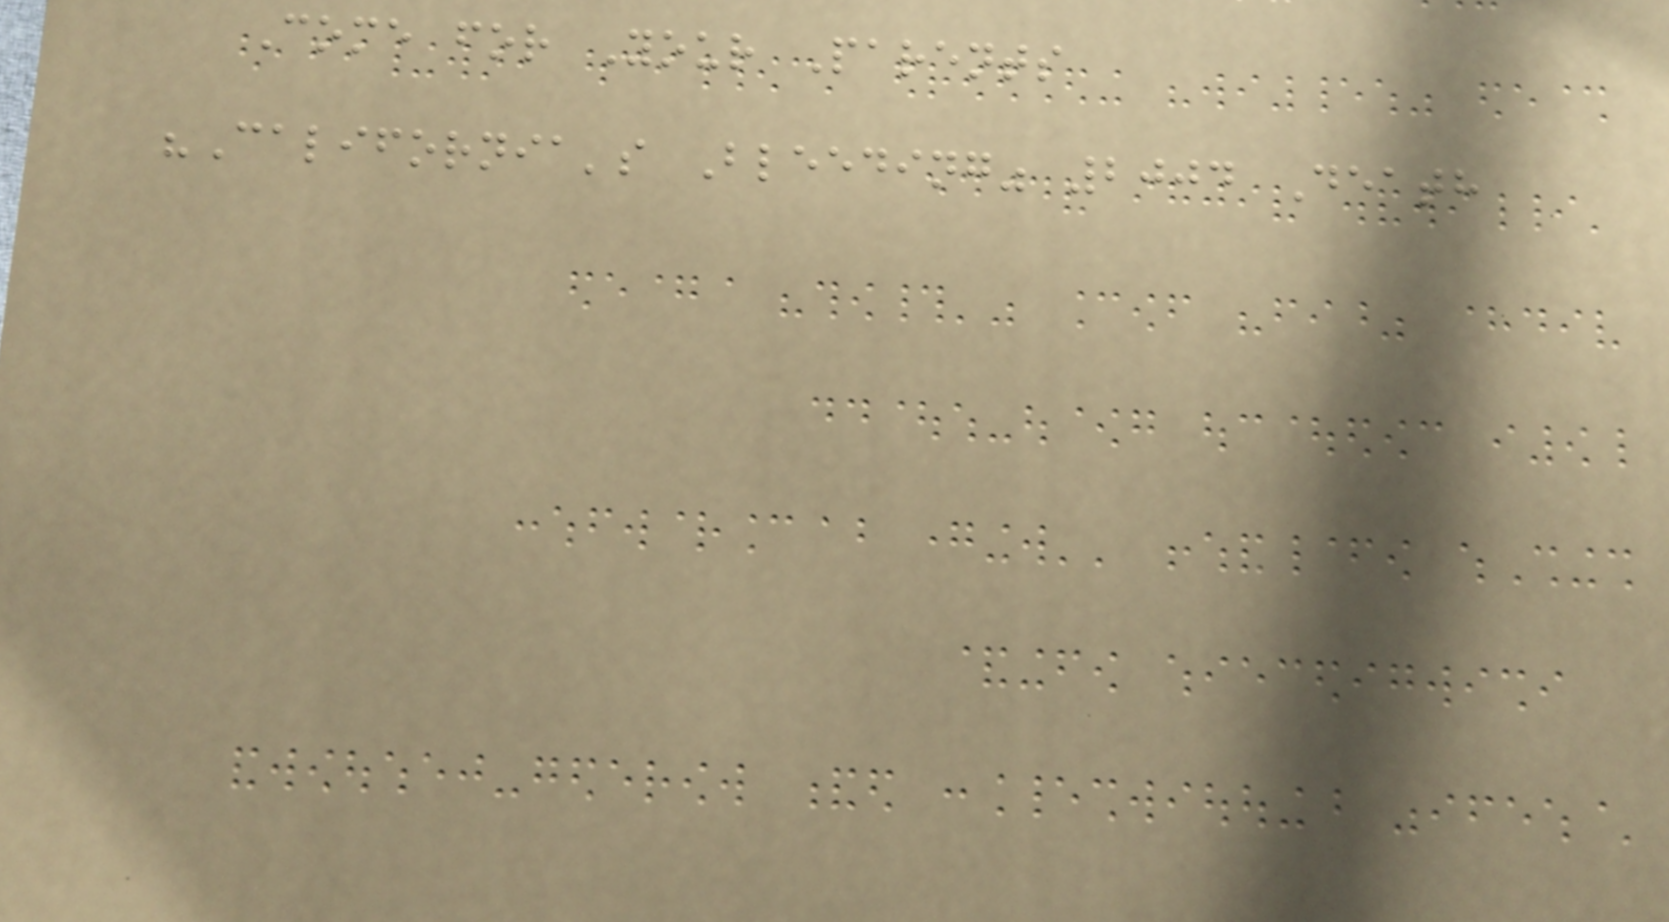Come for Your Parents
"California's Bleeding" 2004 Death
